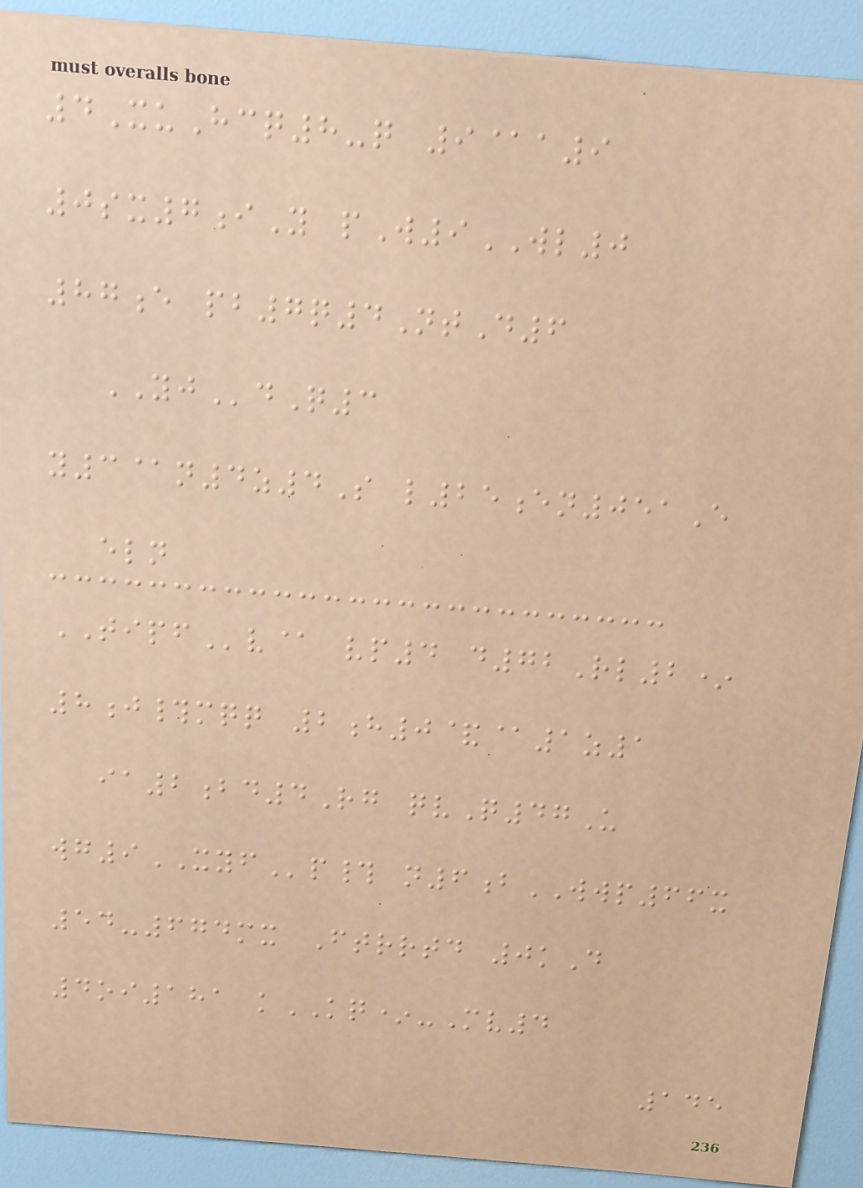4XuHcq8-q 9@a9
0sx7iY pW9WL0
87e pb7q4NtD6
YJdQ3
y3@n4z4S l25en051E
eln
TIPFv@ vp4 d72Rl2*
8j#mqq 2h0&@1z1
ia2bd4Rg qvQ47U
wg9XYFp# n6bWWP66x
54-674mx Ftrrtd 0kD
4oi181 kKQ*-Mv4
145
